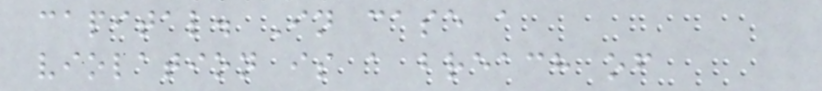capital. In case a
violation is a breach of
